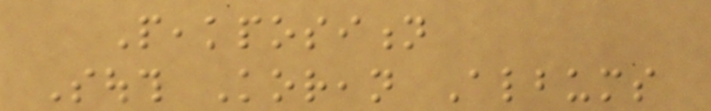Peakposition
South Korean Albums
